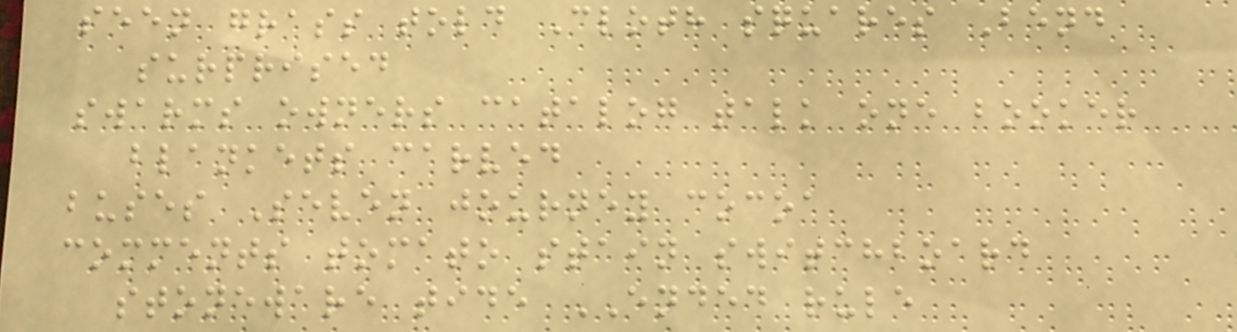seen grass told Cloth squares Bend
surprised
swarms owners catalog talk one booker
blankets carved
buses Seven journey cocoa
comments tomato stain switchboard
stoneware tide ENDED rule
